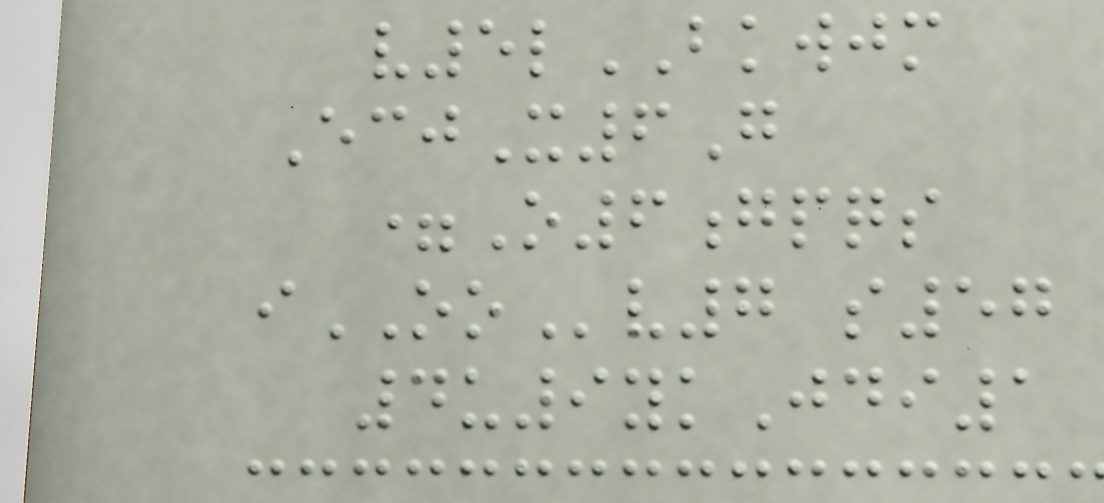v5lBKWJM
EcjX6G
=O6gpqs
iOOv7 s57
4u9ykJdi1
